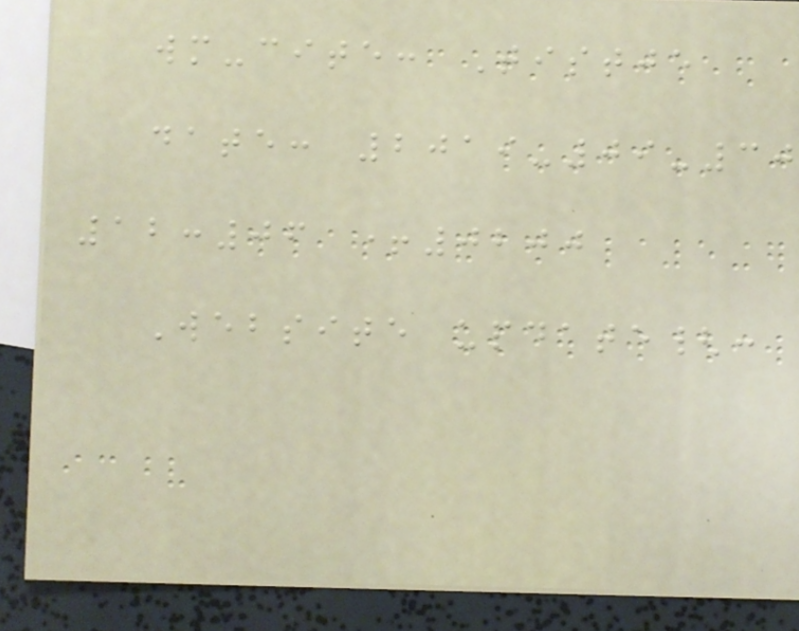wm-cite: Tistje
date: 2019-09-30
12:06 +0200
Website update{:
